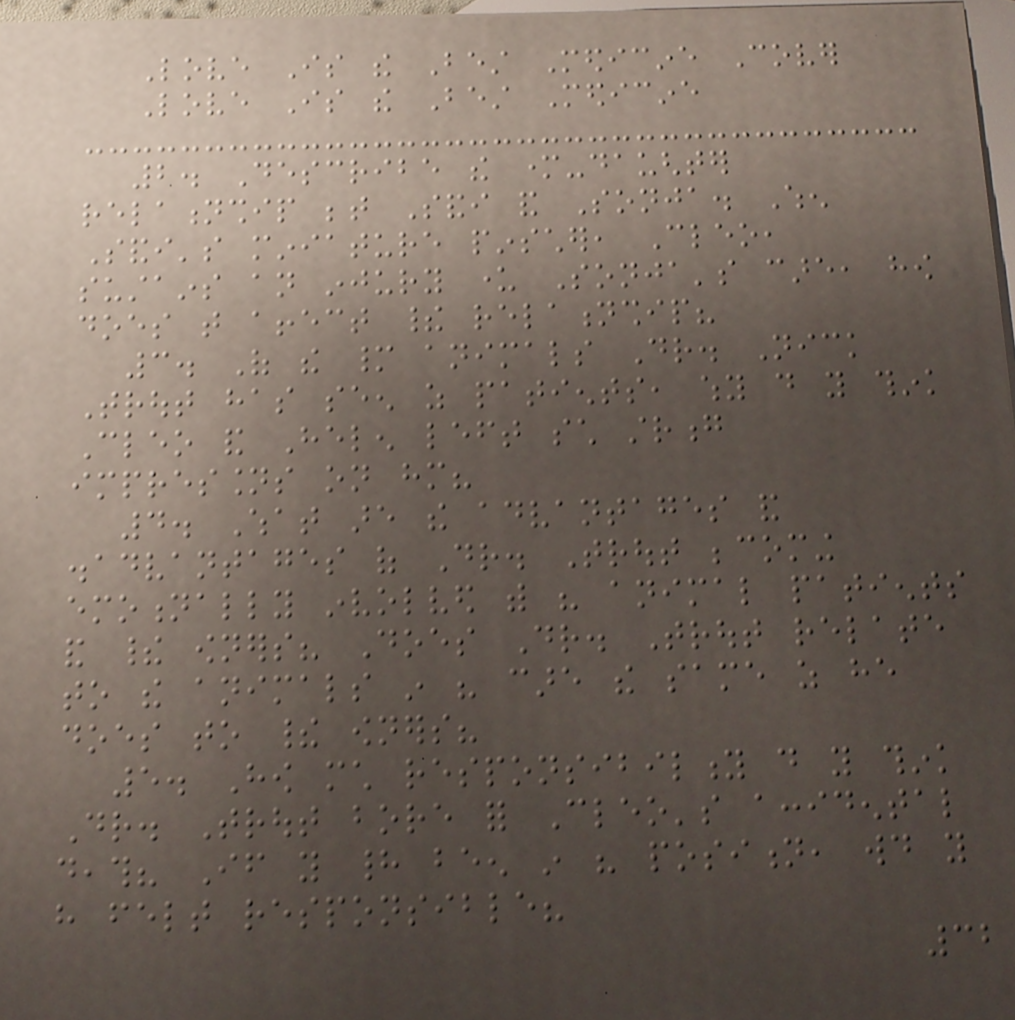Love Is the Best Medicine Cover
Love Is the Best Medicine
2. Describe the mother-daughter
relationship between Sandi and Sonja. When
Sandi's miniature pinscher, Cleo,
sustains an injury under Sonja's care, how
does that affect their relationship?
3. Of the many animals Dr. Nick
Trout has seen as patients, why do you think
Cleo and Helen left such strong
impressions on him?
4. What are the advantages and
disadvantages of Dr. Trout becoming
emotionally involved with his animal patients
and their owners? Does Dr. Trout relate
to the animals in his care the same as he
does to their owners?
5. How much responsibility do you think
Dr. Trout bore for Cleo's accidental
death? If you had been in his position, would you
have felt responsible?
32
